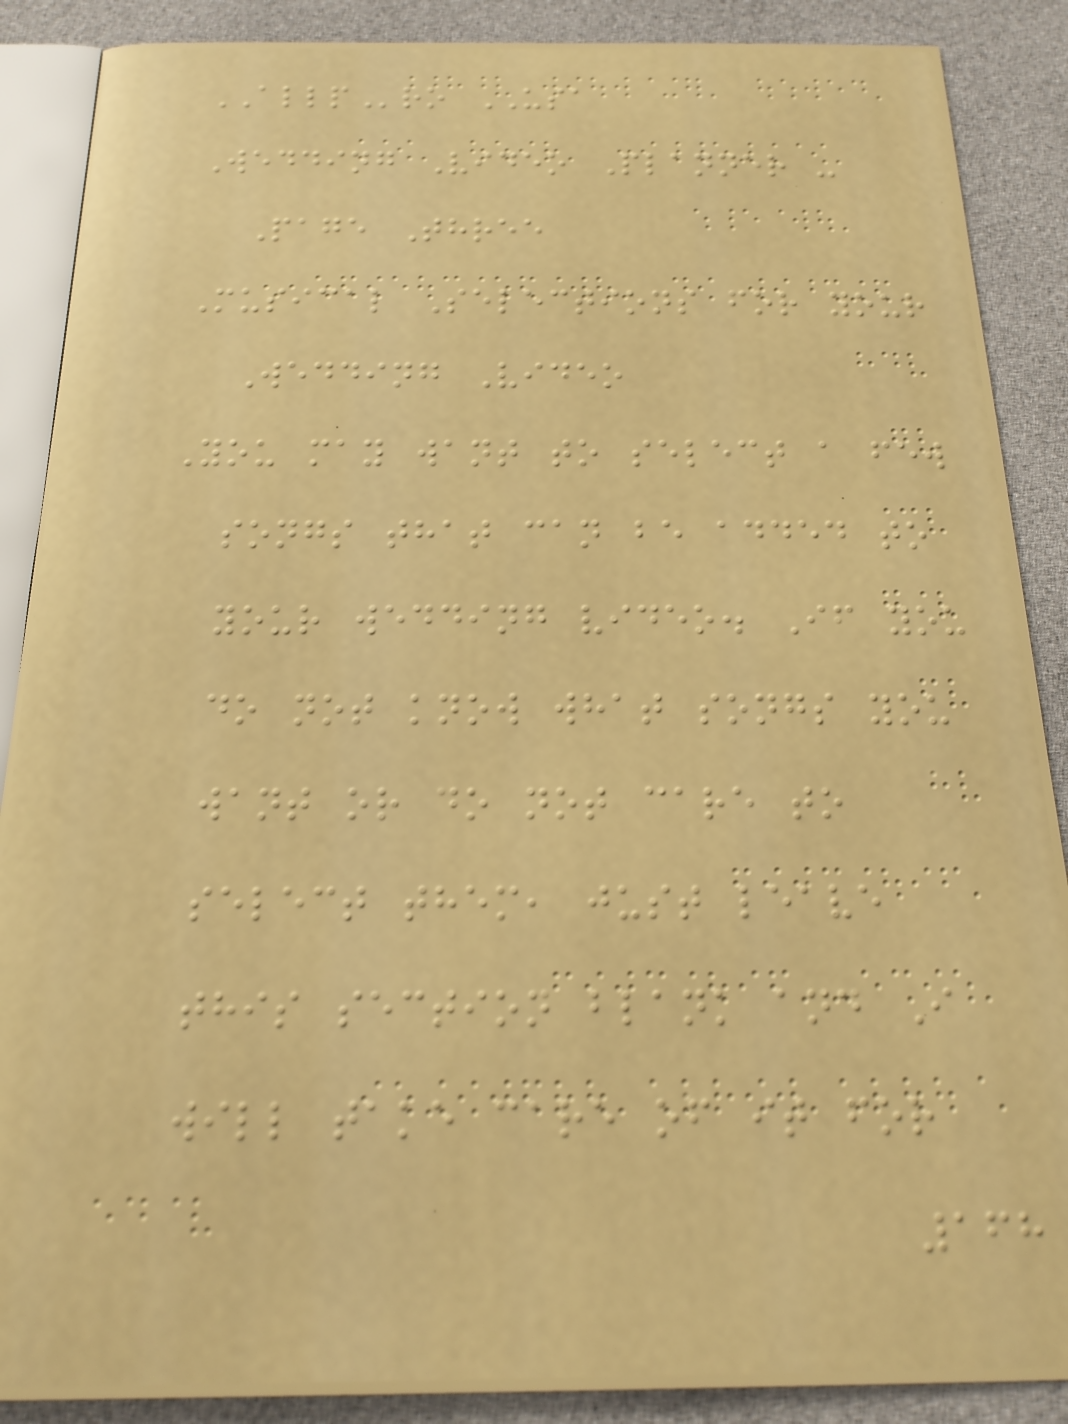ALLPro USA
Wedding Video Planner -
Page Three
Musical Selections for your
Wedding Video
You may want to select a few
songs that can be added to
your wedding video. If you
do not know what songs you
want or do not care to
select them, just leave
this section blank and I
will take care of it for
168
